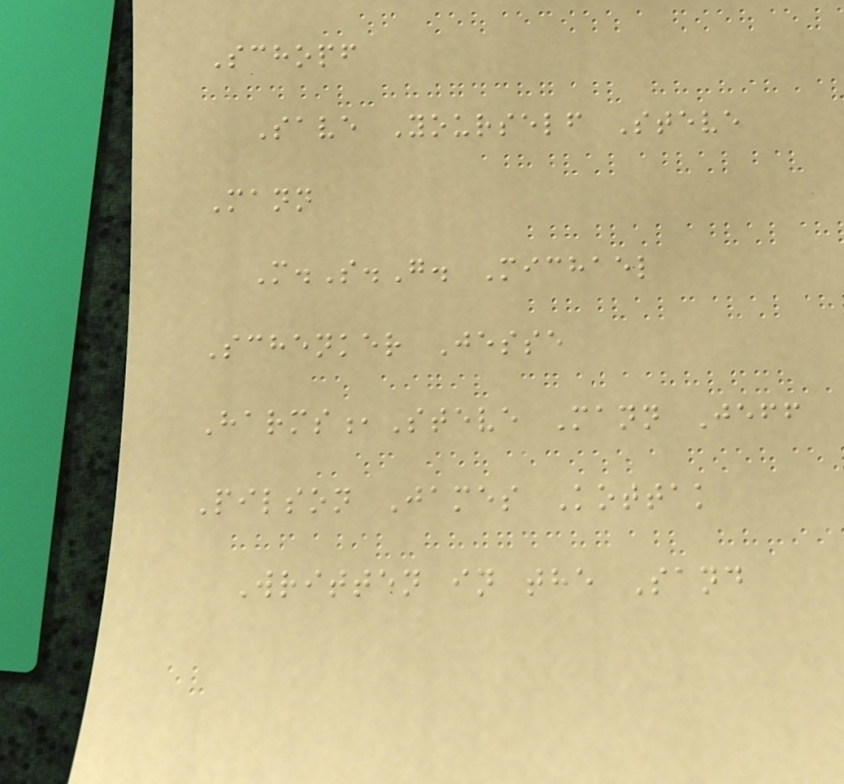Schopf
Save Yourself Steve
Mann
M.S.G. Michael
Schenker Jesse
Harms,Steve Mann Jeff
Pilson James Kottak
Written in the Sand
